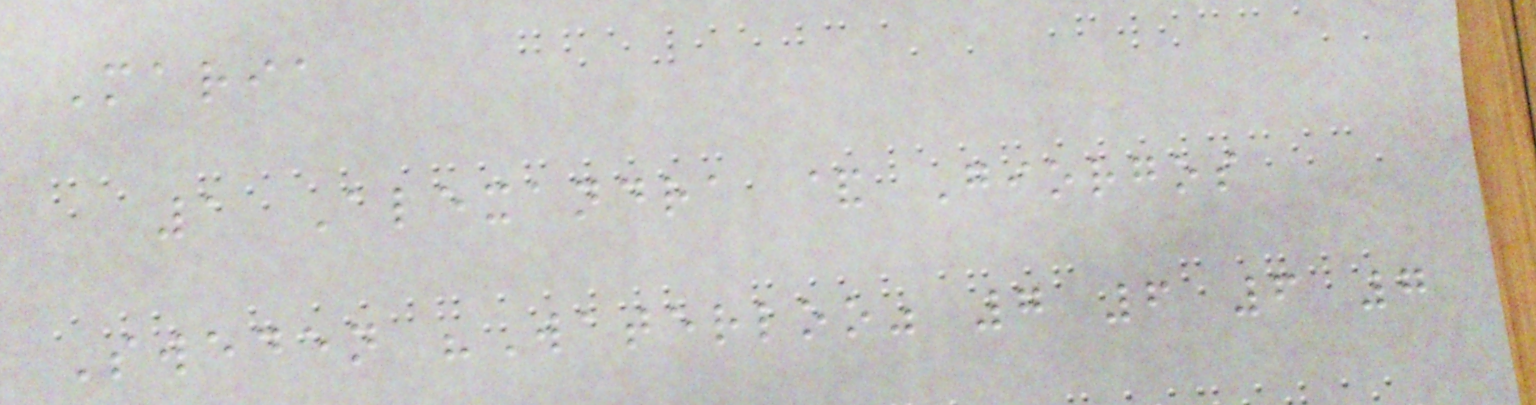Maria
1 Alexandra & Giorgos
Sweden "Waterloo" 7 6 6 7
